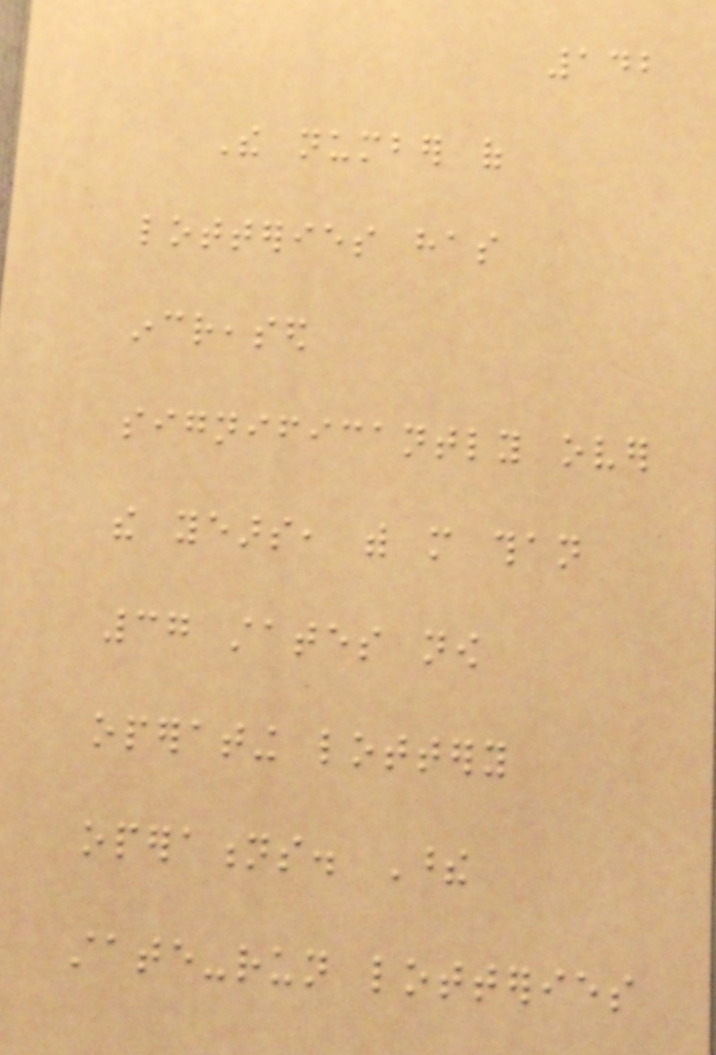142
The number of
lotteries has
increased
significantly over
the years, with more than
37 states now
operating lottery
operations. These
state-run lotteries
